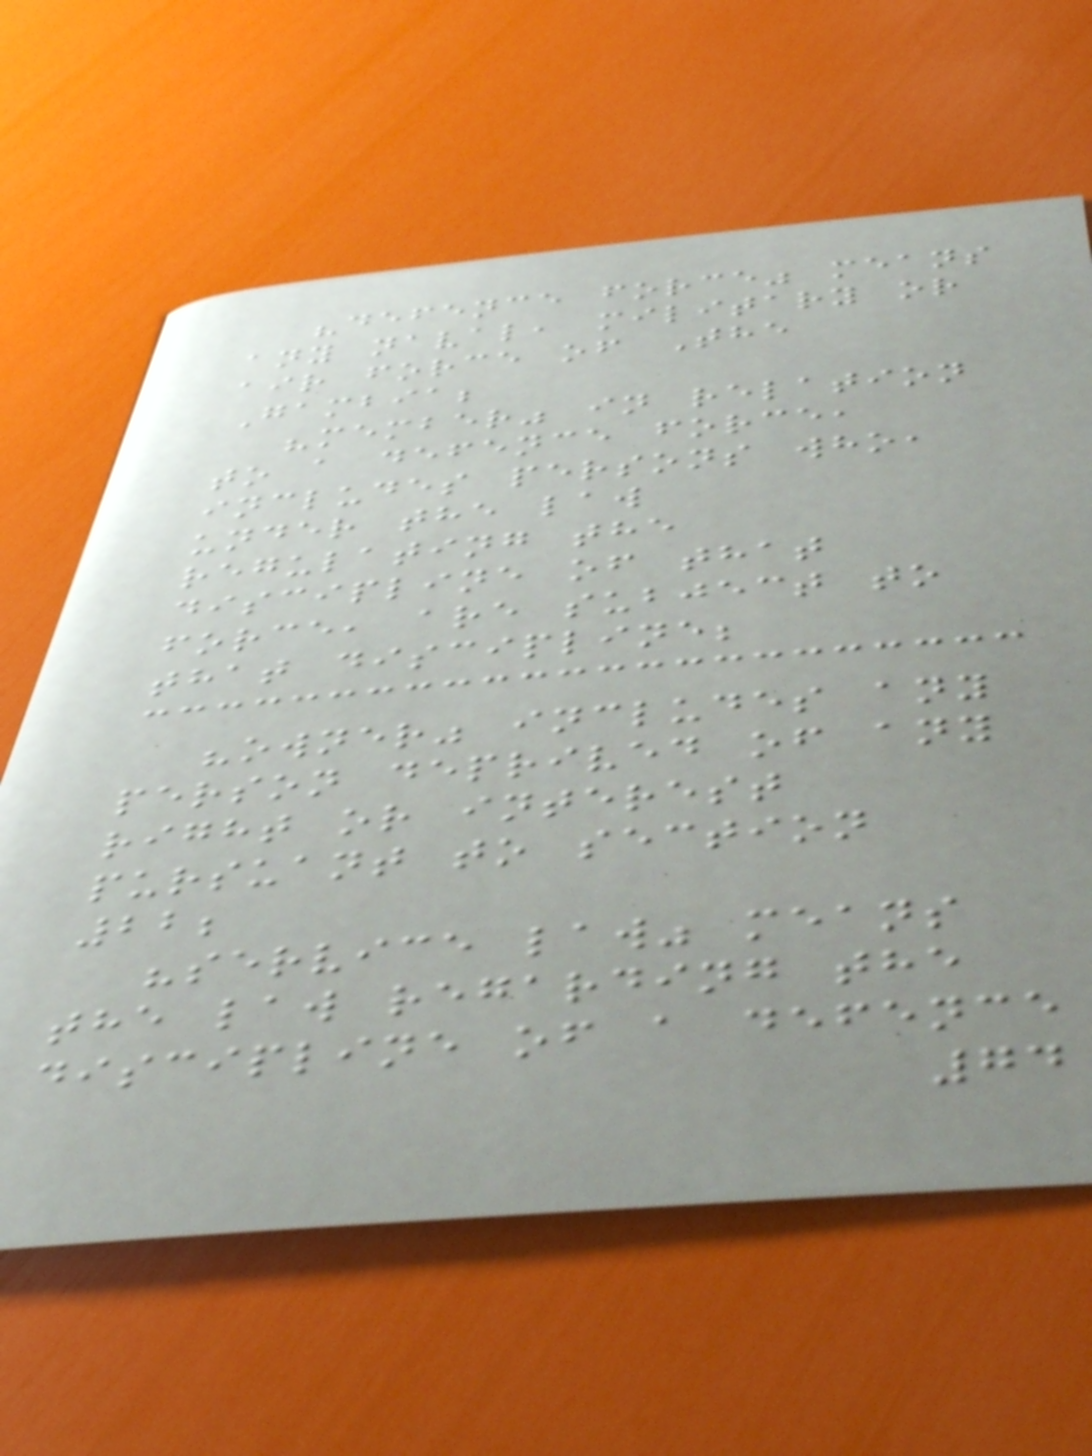"defence force" means
any naval, military or
air force of The
Gambia;
"member" in relation
to a defence force,
includes persons who,
under the law
regulating the
discipline of that
force, are subject to
that discipline;
"owner" includes any
person deprived of any
right or interest
pursuant to section
22;
"service law" means
the law regarding the
discipline of a defence
74
